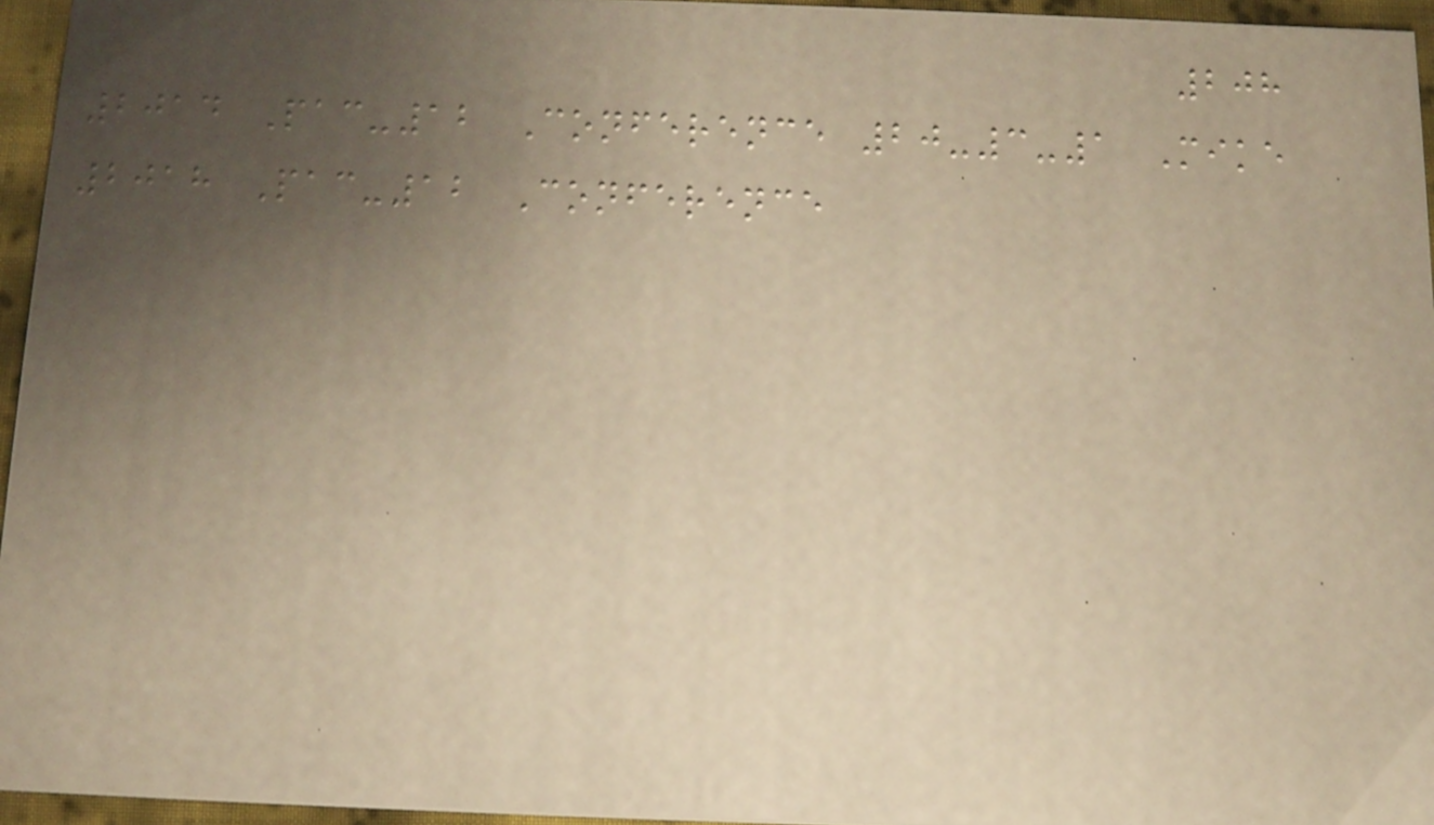208
2014 Pac-12 Conference 20-3-1 Mike
2018 Pac-12 Conference
